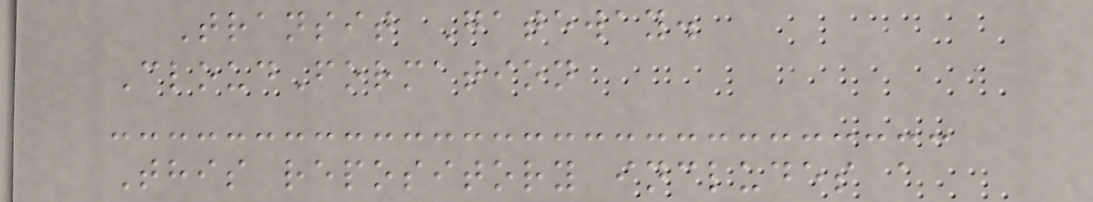Transit Gateway.
CloudFormation
This repository includes a
